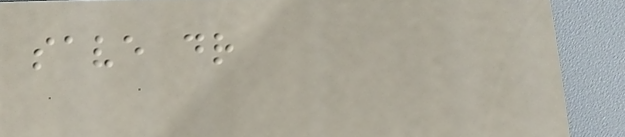save dr
